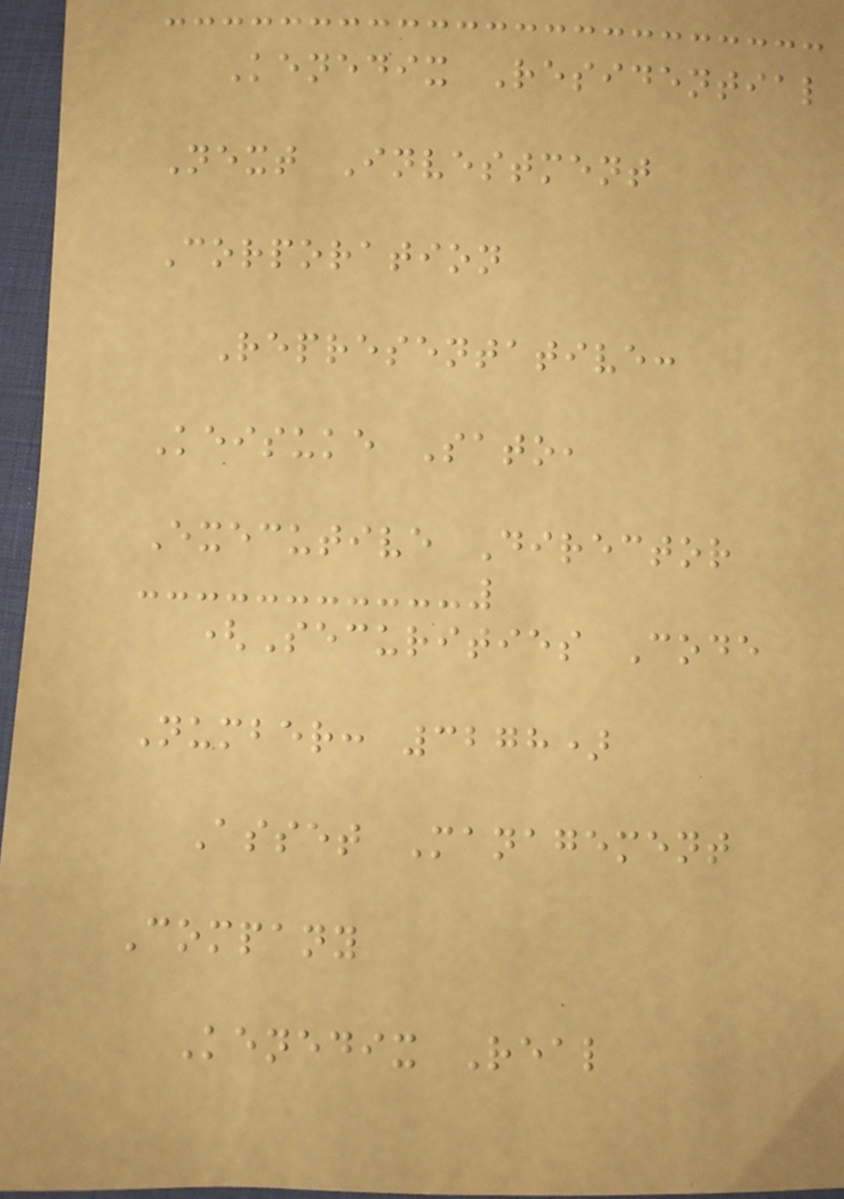Kenedix Residential
Next Investment
Corporation
Representative:
Keisuke Sato,
Executive Director
(Securities Code
Number: 3278)
Asset Management
Company
Kenedix Real
